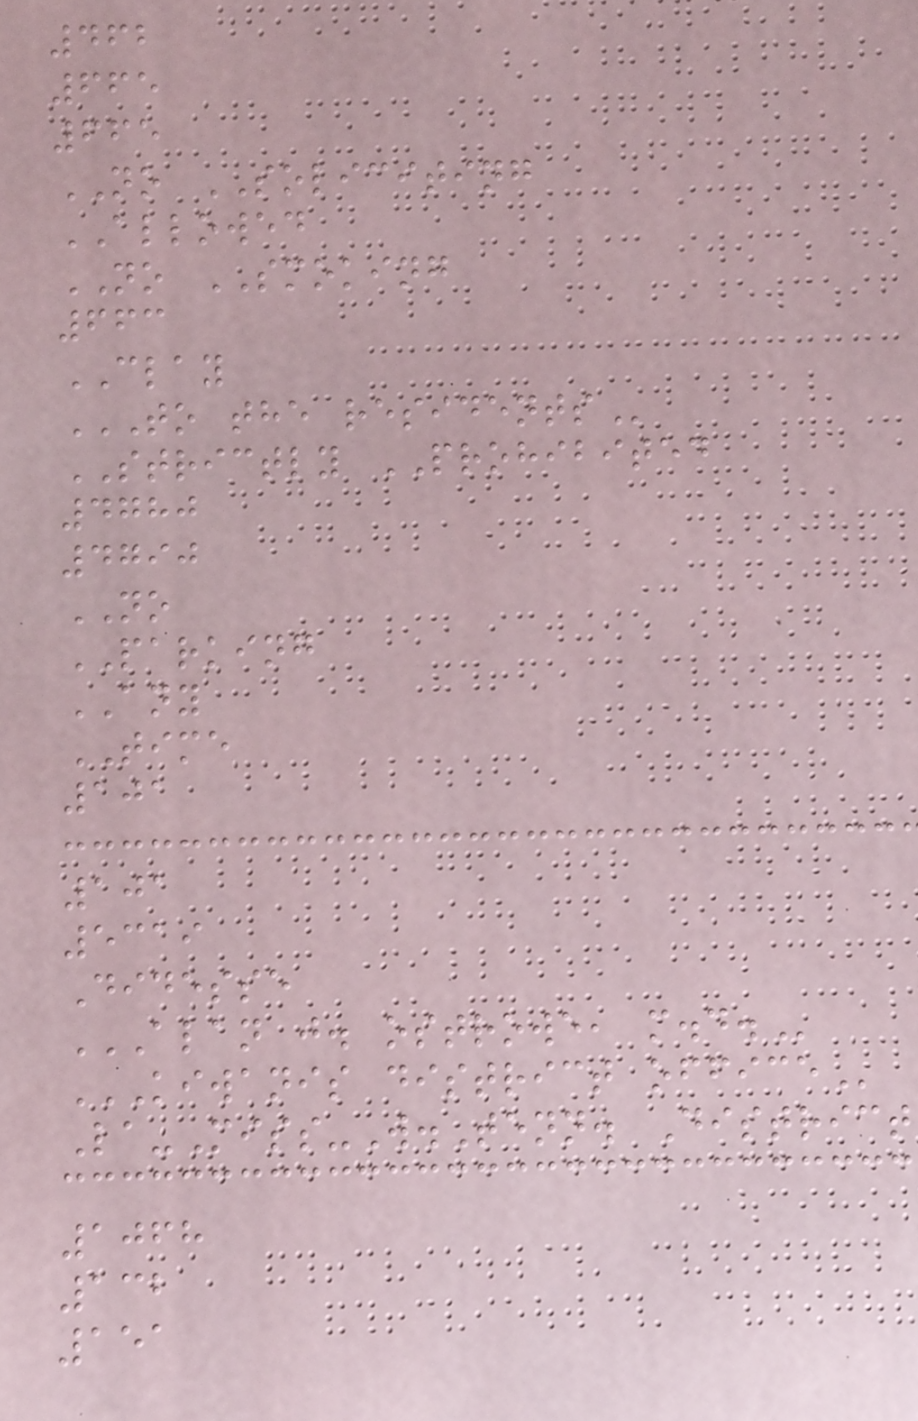462
665
665
NO SOLICITING
ALLOWED
NO SMOKING
663
CLAY
TO THE RESIDENTS
STRICTLY PROHIBITED
4780
4790
NO
PARKING
ANY
TIME
101
101
5319
Didesse
ALAN J. OSTROWE, M.D.
KIWANIS DISTRICT OFFICE
La-Miss-W.Tenn. District
1068
132
151
